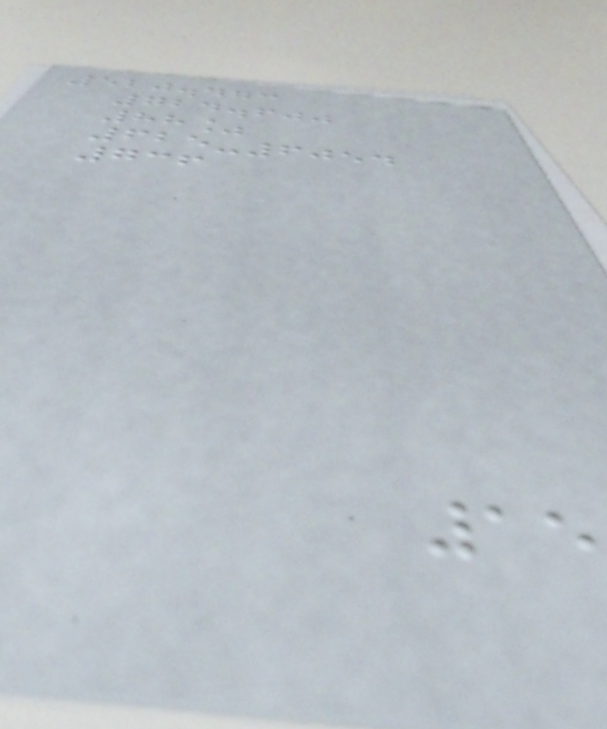520.473
724.600
88%
625-6054
736
15
